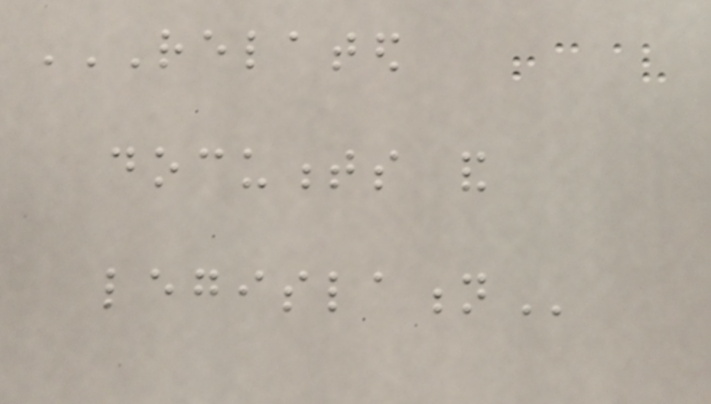RELATED
DOCUMENTS AND
LEGISLATION
